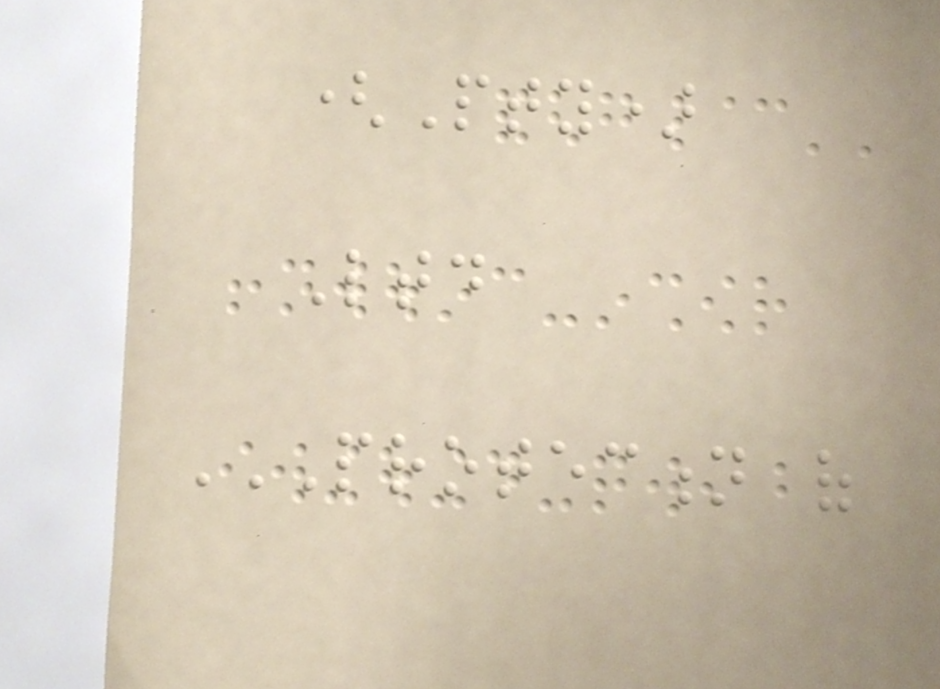(Pty)
Ltd
PROTECTION OF
